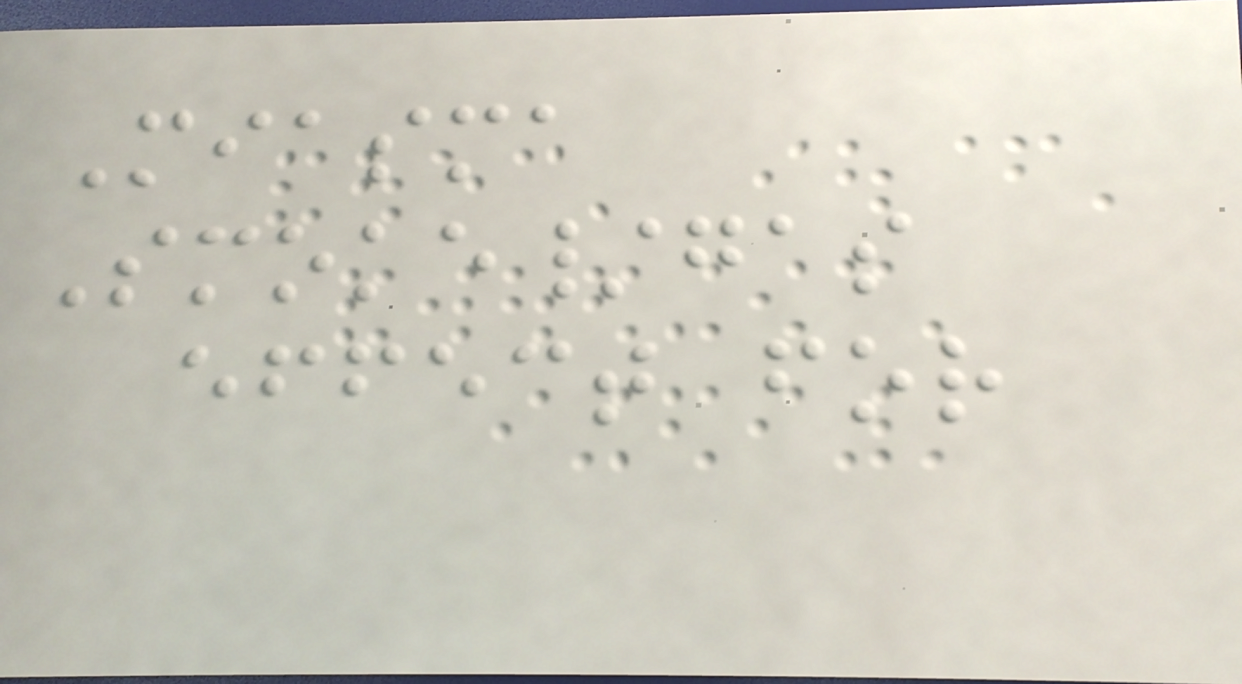Miasma
Smoke/gas
effect for
